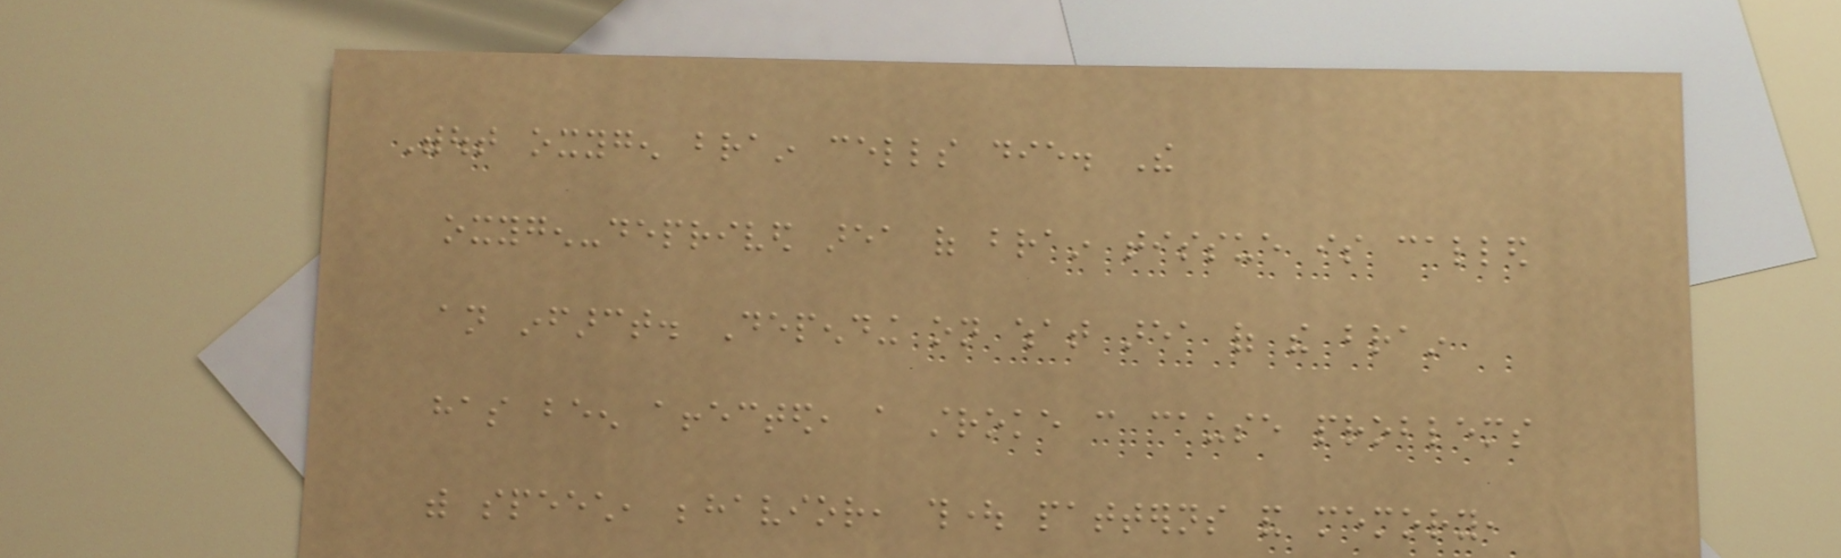Without oxygen brain cells die. The
oxygen-deprived area of brain tissue is called
an infarct. Depending on what area of the brain
has been affected, a stroke can cause problems
with speech, behavior, thought patterns and memory,
